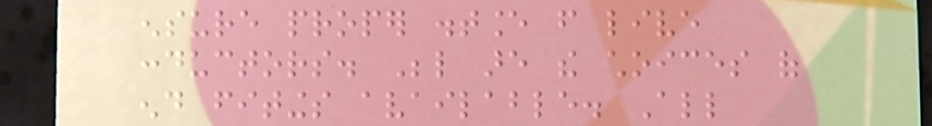ensure proper distance from live
conductors. Below are the choices of
end fitings available. All
